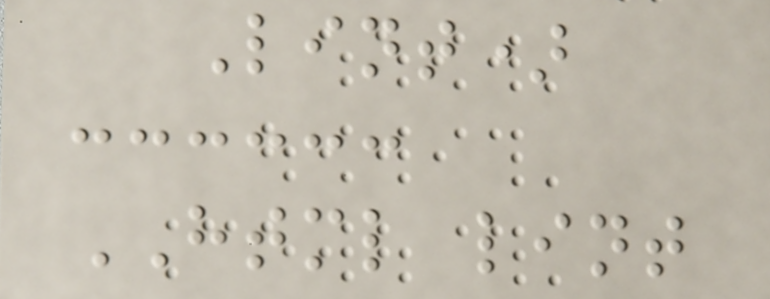Lint)
HTML lint
